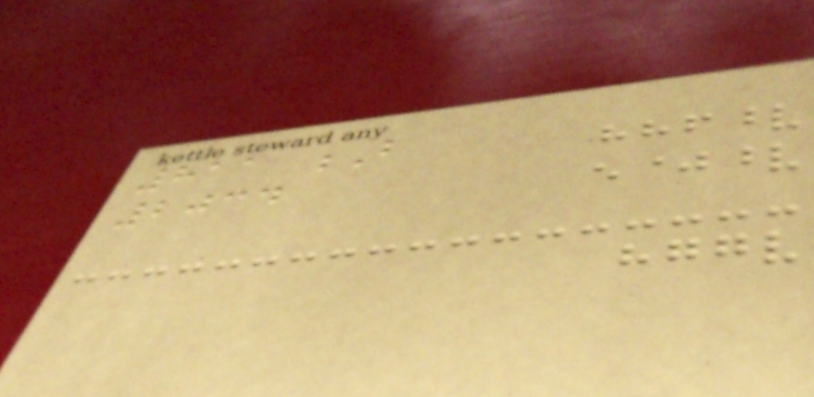811 B
2034
